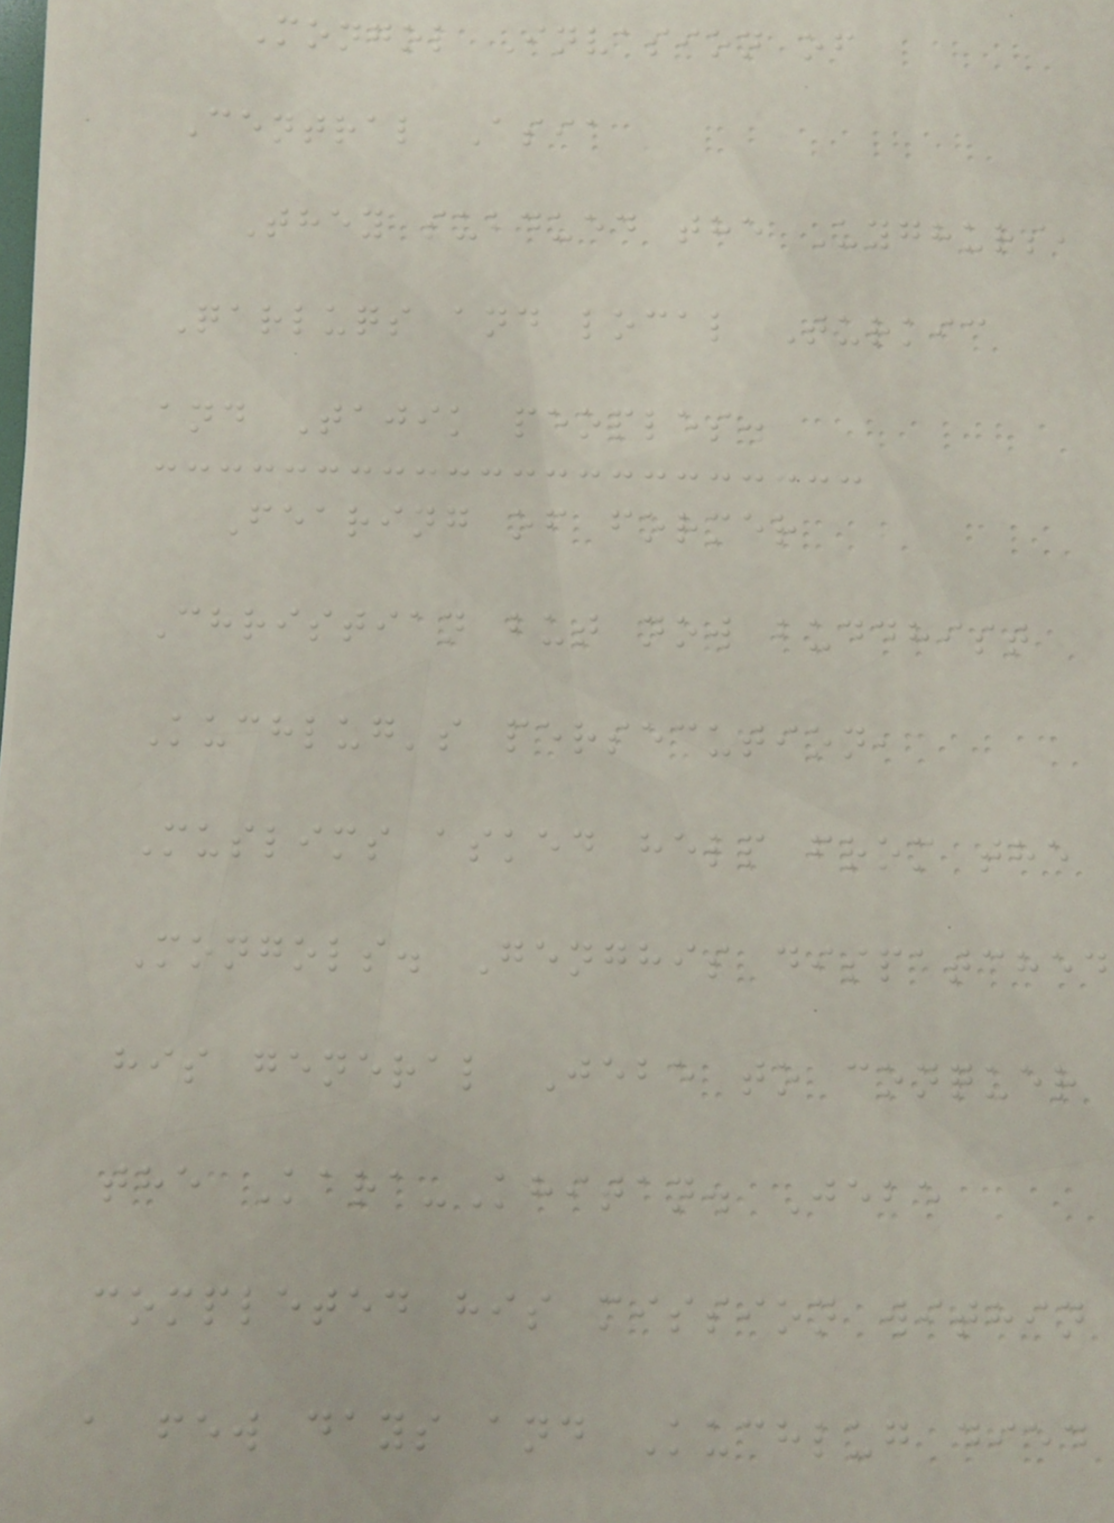Mongol Invasion of
Central Asia
They subdued the Uyghurs,
Qarluqs and local Turkic
and Tajik peoples.
Fearing of former
Christian but now buddhist
Kuchlug's persecution,
Muslims asked help from the
Mongols. Genghis dispatched
his general Jebe to conquer
the Kara-Khitan. Jebe
completed his mission within
a few days and Kuchlug died
